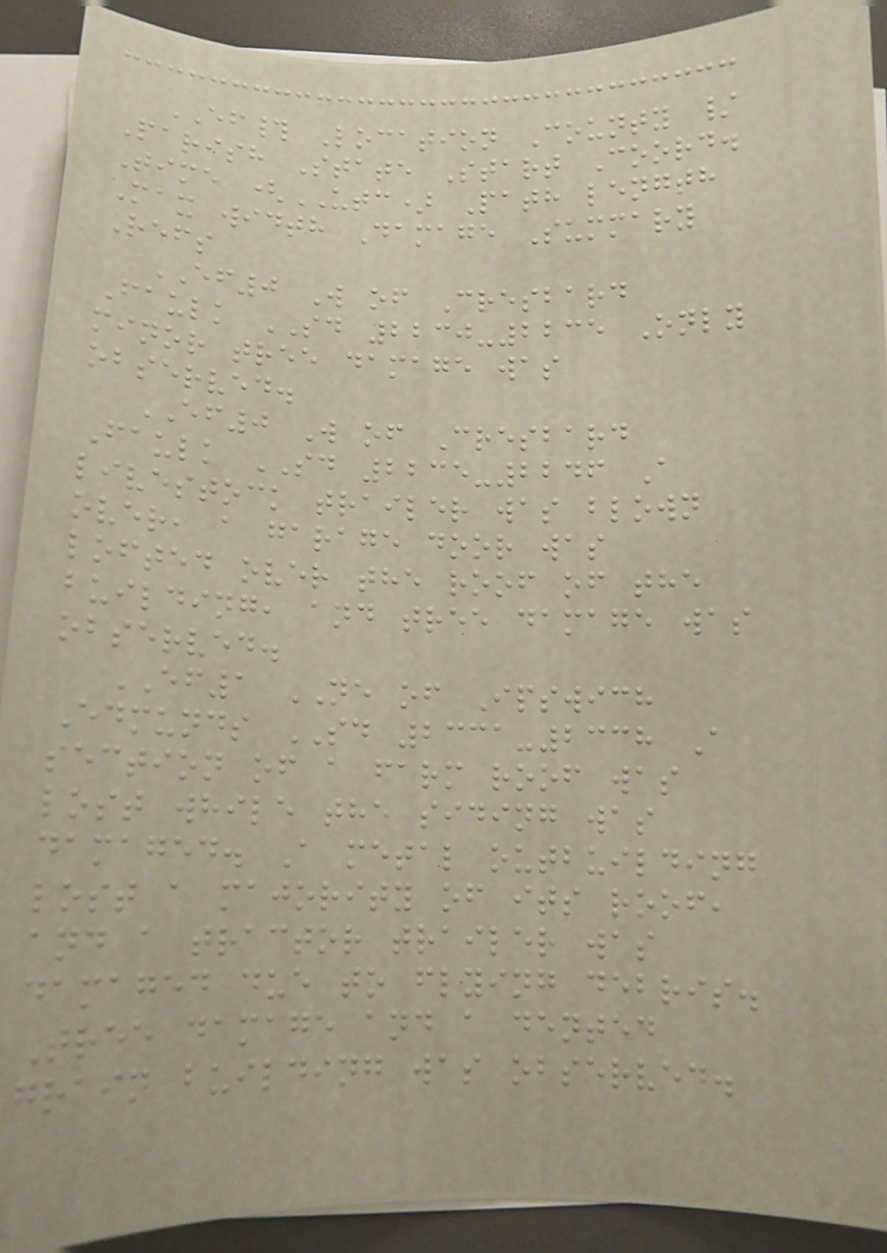EF# Location County /
Parish State Start Coord.
Time (UTC) Path length
Max width Damage Summary
Refs
EF0 W of Cresbard
Faulk SD 2230-2235 Only
minor tree damage was
observed.
EF0 W of Cresbard
Faulk SD 2235-2246 A
livestock trailer was blown
over, a garage door was
lofted over the roof of the
building, and tree damage was
observed.
EF1 NE of Ipswich
Edmunds SD 2331-2338 A
section of a farm roof was
lost while the siding was
damaged. A metal outbuilding
lost a majority of its roof,
and a tractor trailer was
damaged due to flying debris.
Tree damage and a dented
grain building was observed.
